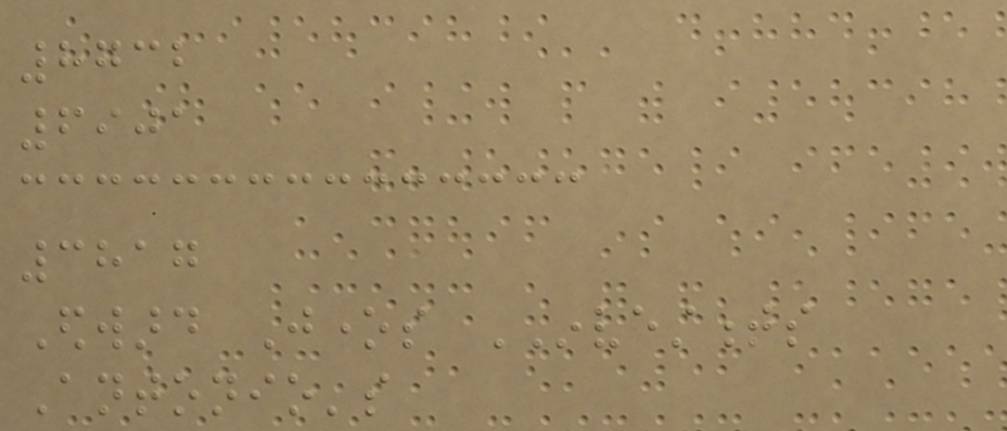8732
6901
3817
Edward Jones INVESTMENTS
Antonio's
